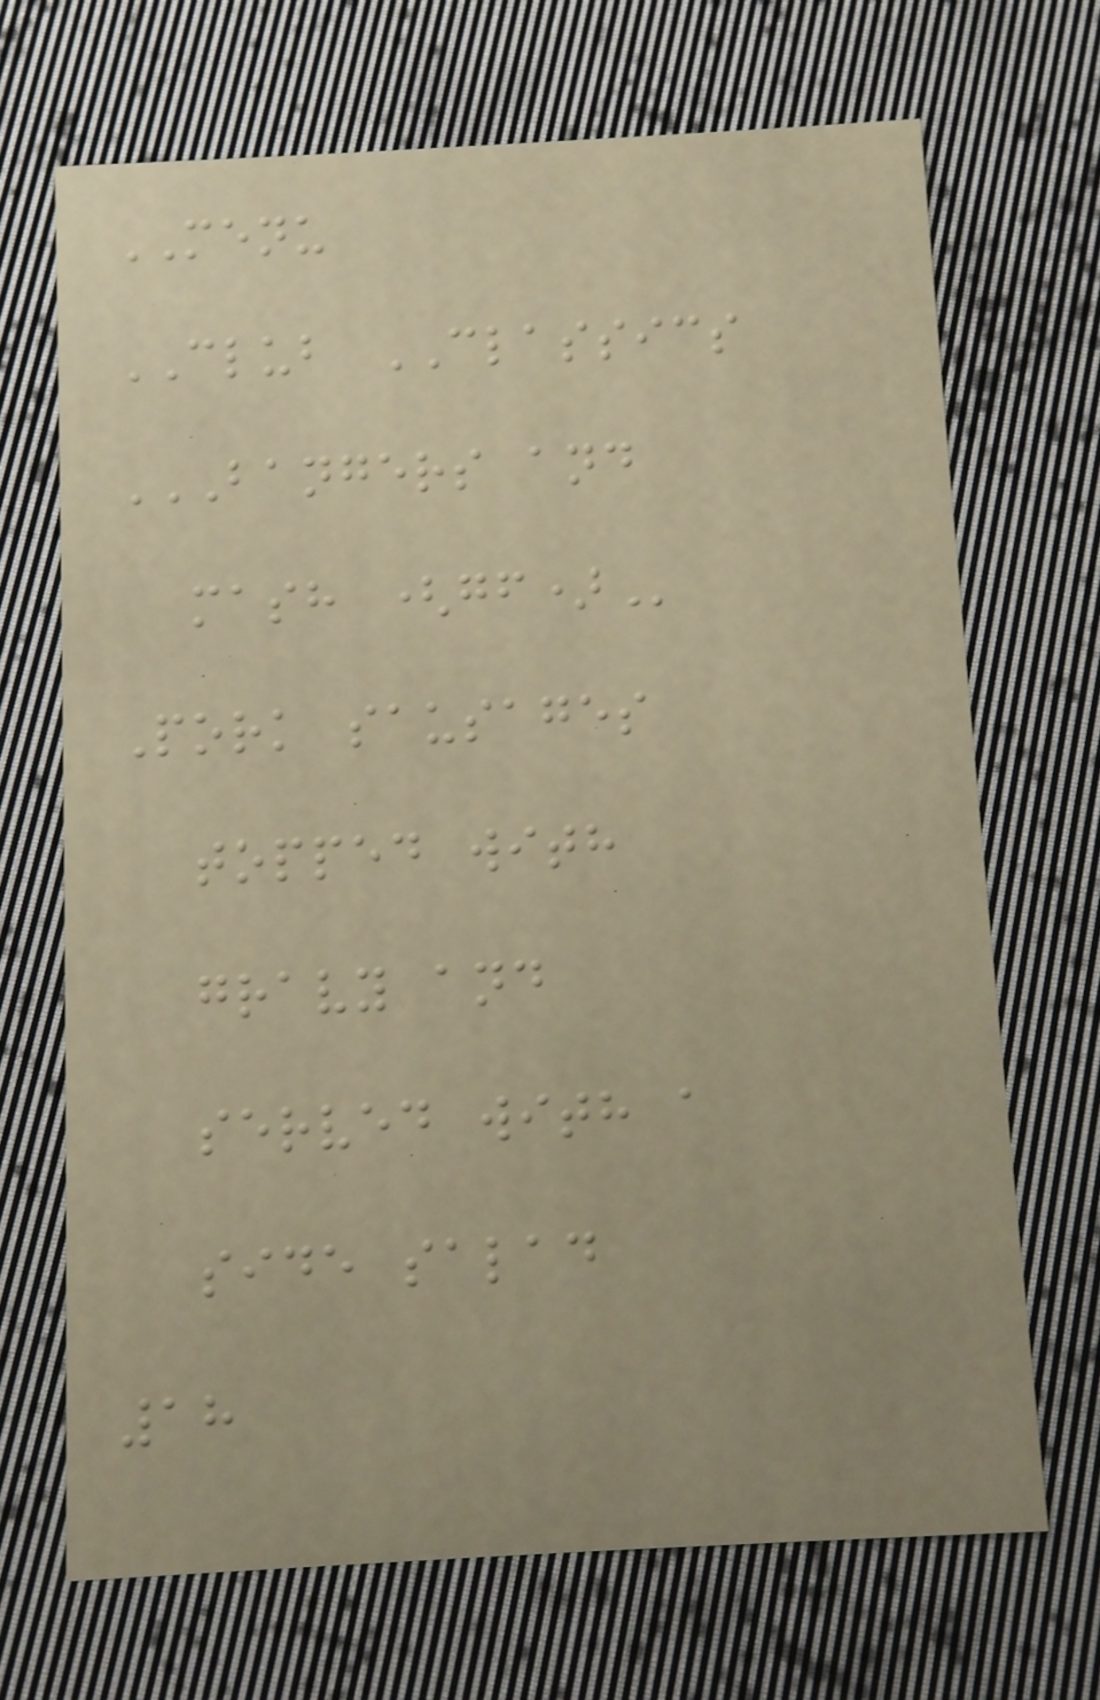MENU
CLUB CLASSICS
BANGERS AND
MASH (GF)
Pork sausages
topped with
gravy and
served with a
side salad
18
